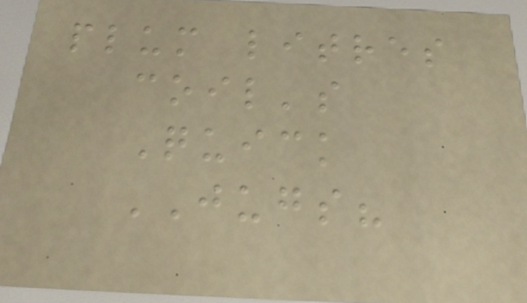plum litres
coil's
Quick
JUGS?
